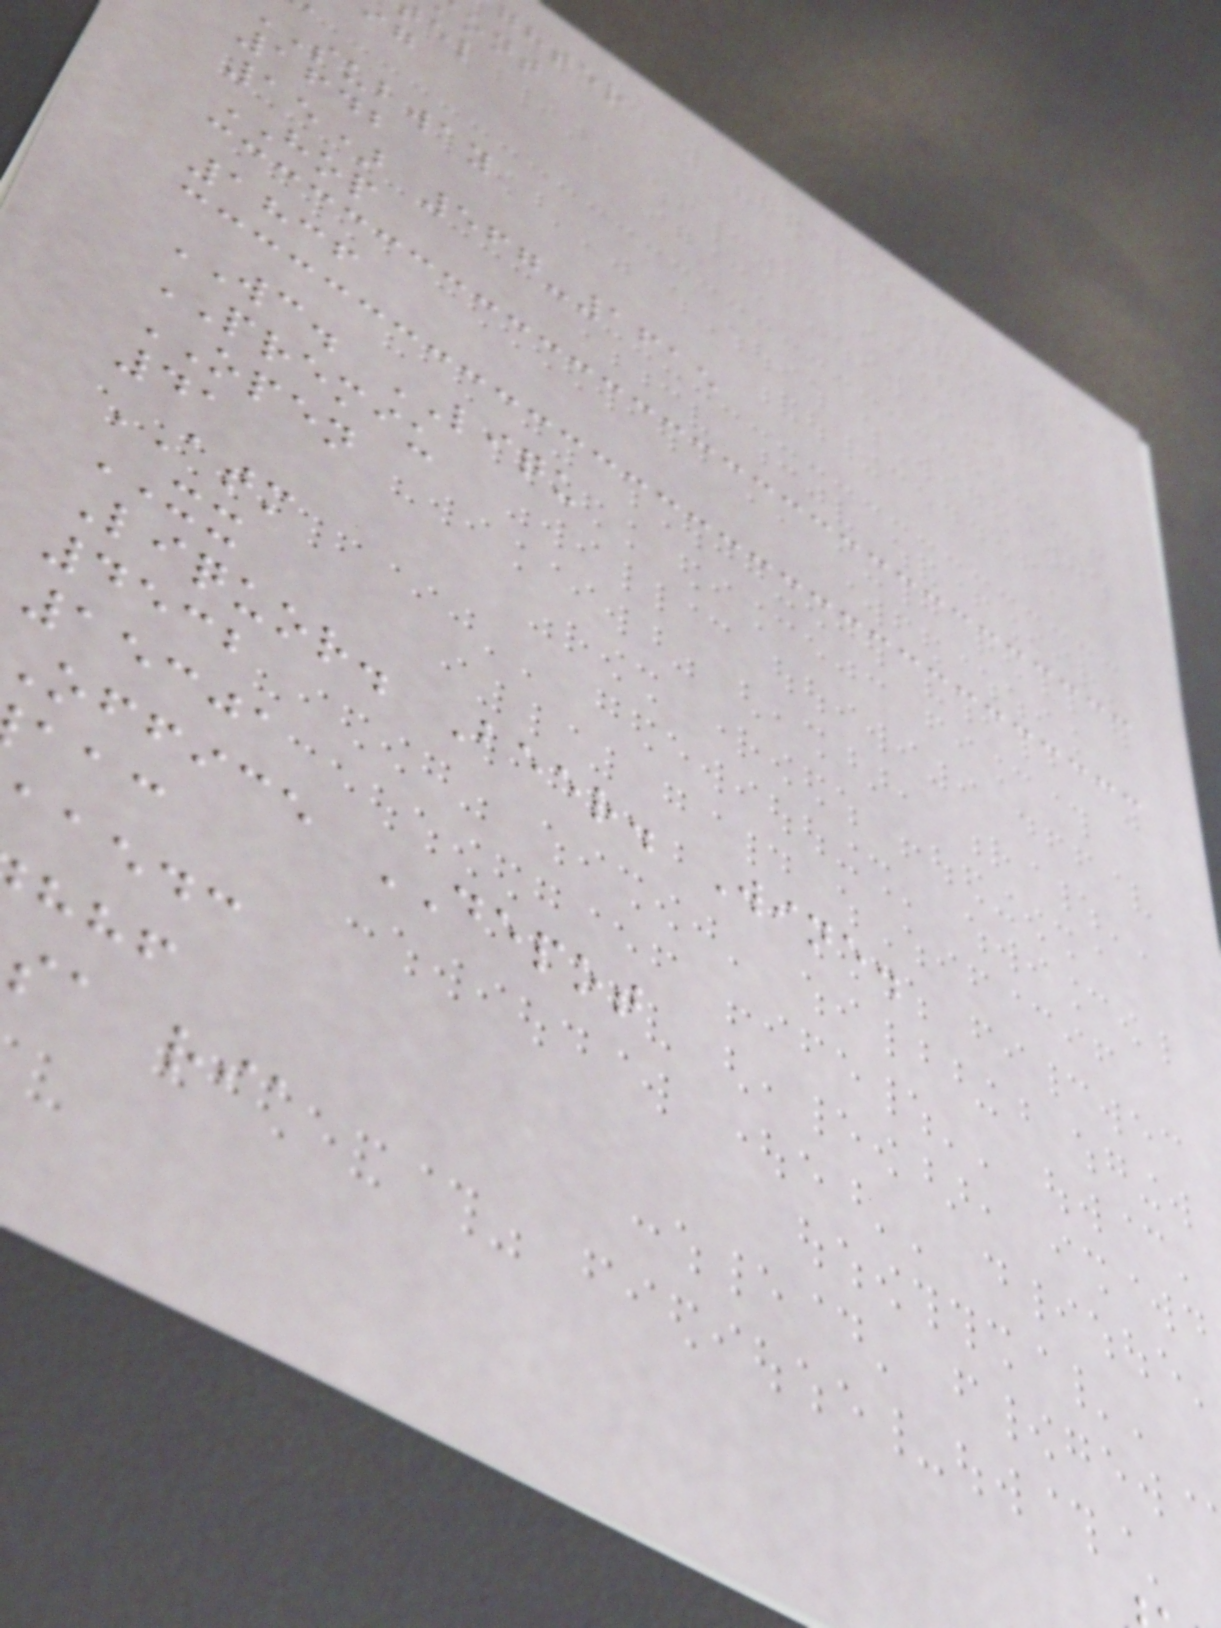ghter
subway
1642
15) 567-1615
HOP
1836
WC. LIQU
PREMIU
OPEN
41
ATM
XX
Liquor. Beer. Wine.
4532
15301
office DEPOT
aaedc
sa ria
